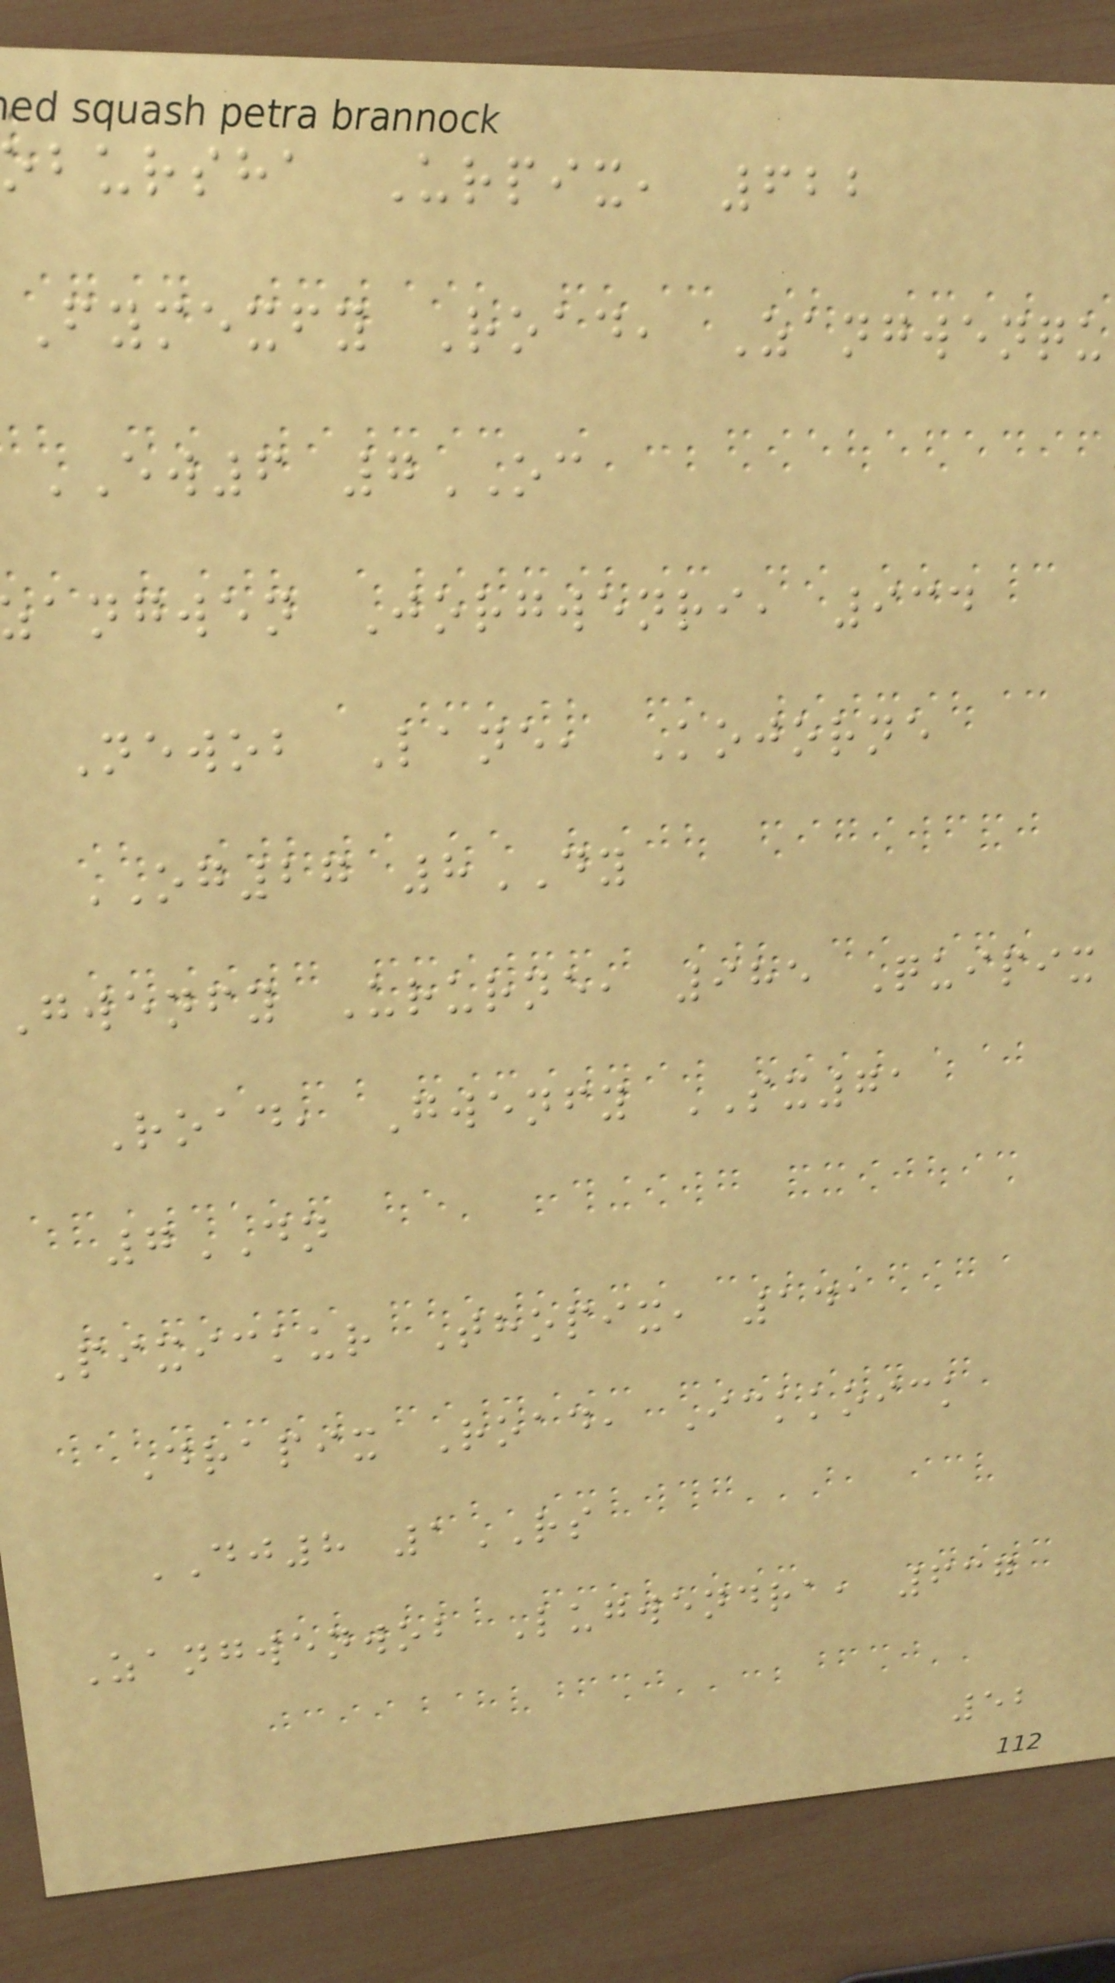bursha Urpix, 622
Fymexfy Road, Zangwenqu
EW6 7OC
angwen Jorgwenri, 934
Newob Lane, Kojorne
OG27 8DY
gwenfy Ururne, 985 Quipix
Road, Gwenfy SX71
7DN
Pixickur Thopix, 141
Drapix Road, Ickkoick
DJ8 1RS
Zangwenwob Lugwendra, 637
52
